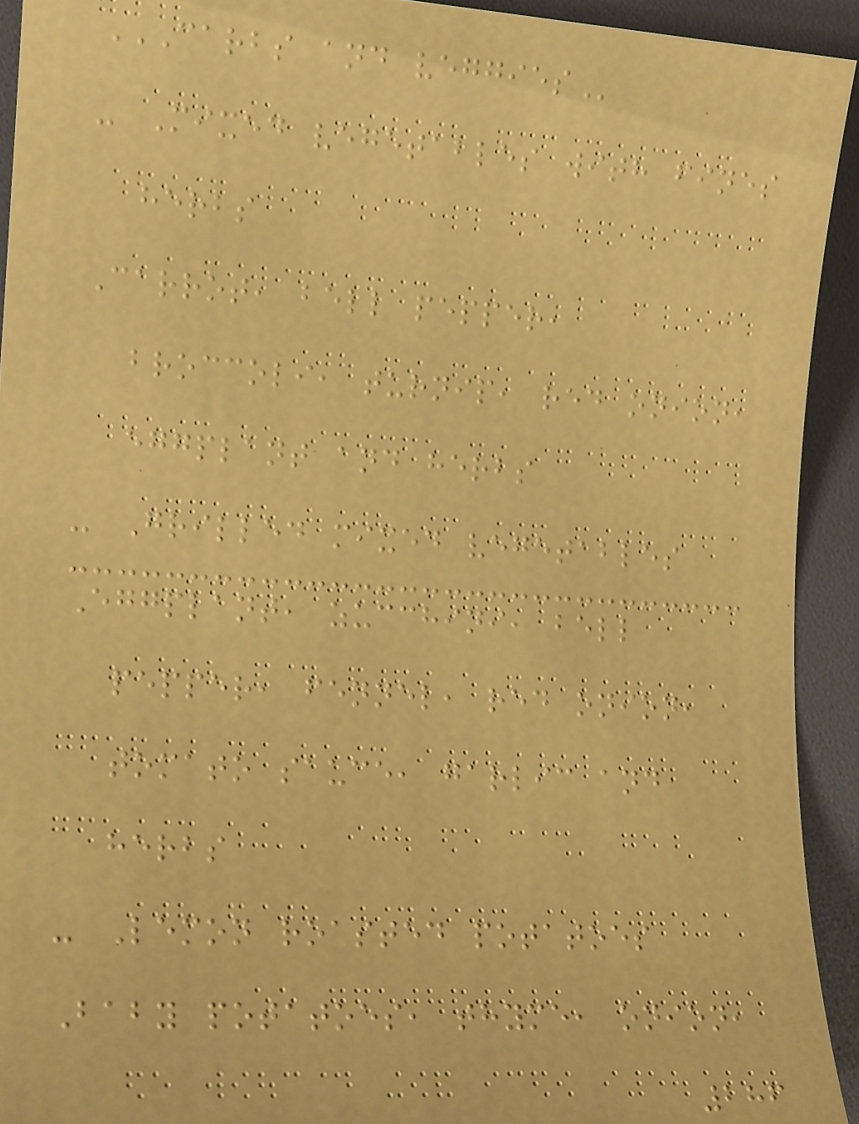CARBS AND VEGGIES
- Mixed vegetables with fines
herbs
Carrot, bell pepper,
broccoli, turnip, red onion,
eggplant and herbs
- Grilled mixed vegetables
Eggplant, zucchini, bell
pepper, fennel, red onion,
tomato sauce, garlic and
herbs
- Lemon roasted potatoes
Baby potatoes, thyme, onion,
286
